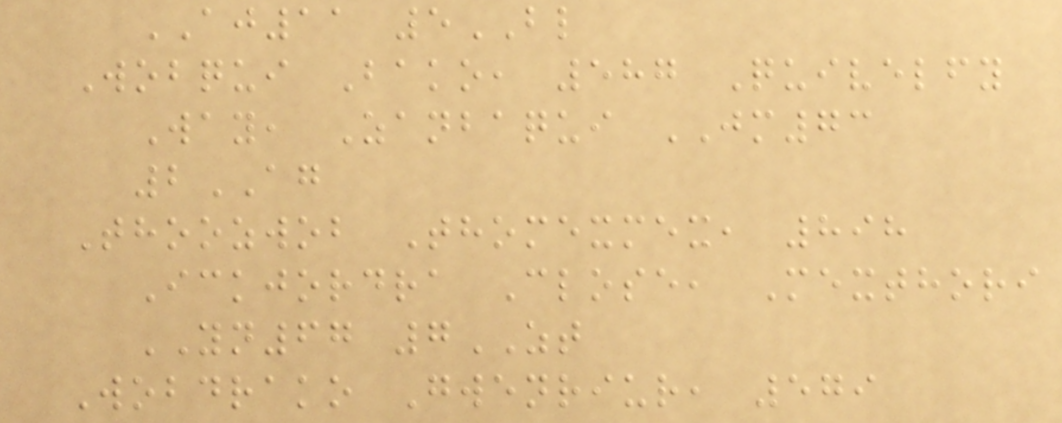AJ11 5BL
Wobqui Bako, 587 Quivelfy
Way, Zanbaqui JM73
2AG
Thoozwob Thomexmex, 898
Ickjordra Close, Mexthori
YN67 7ZT
Wobdrako Gwenriur, 579
